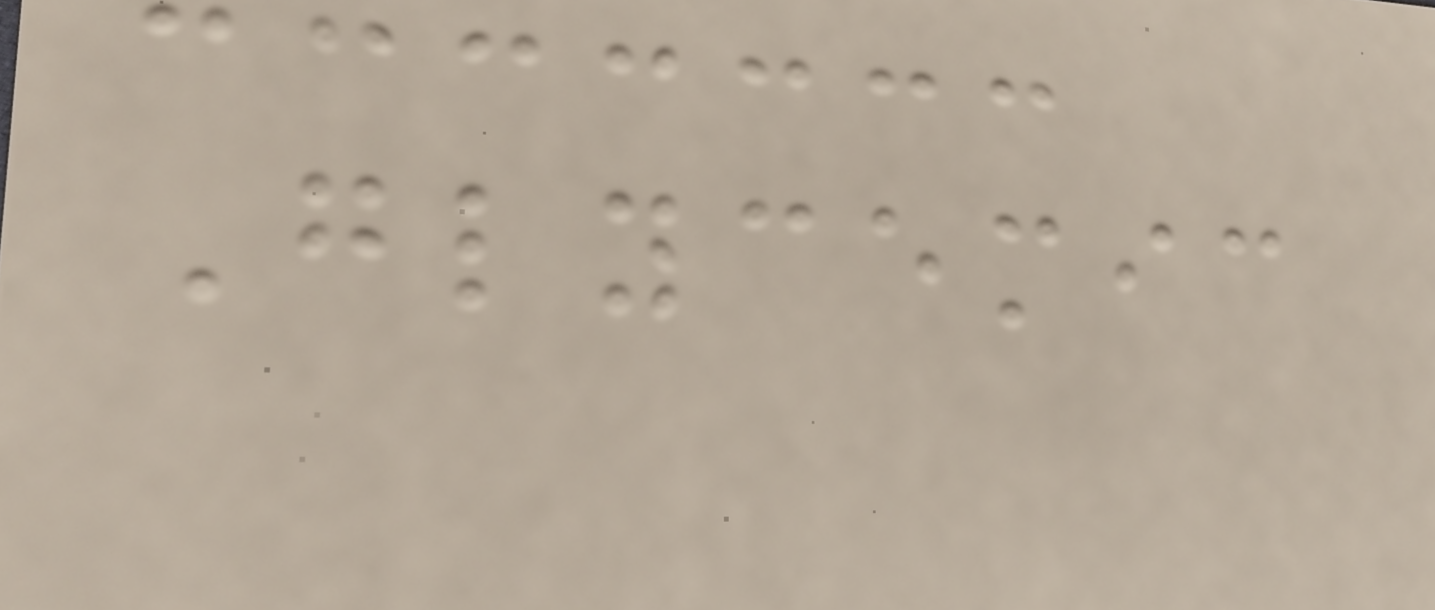Glycemic
